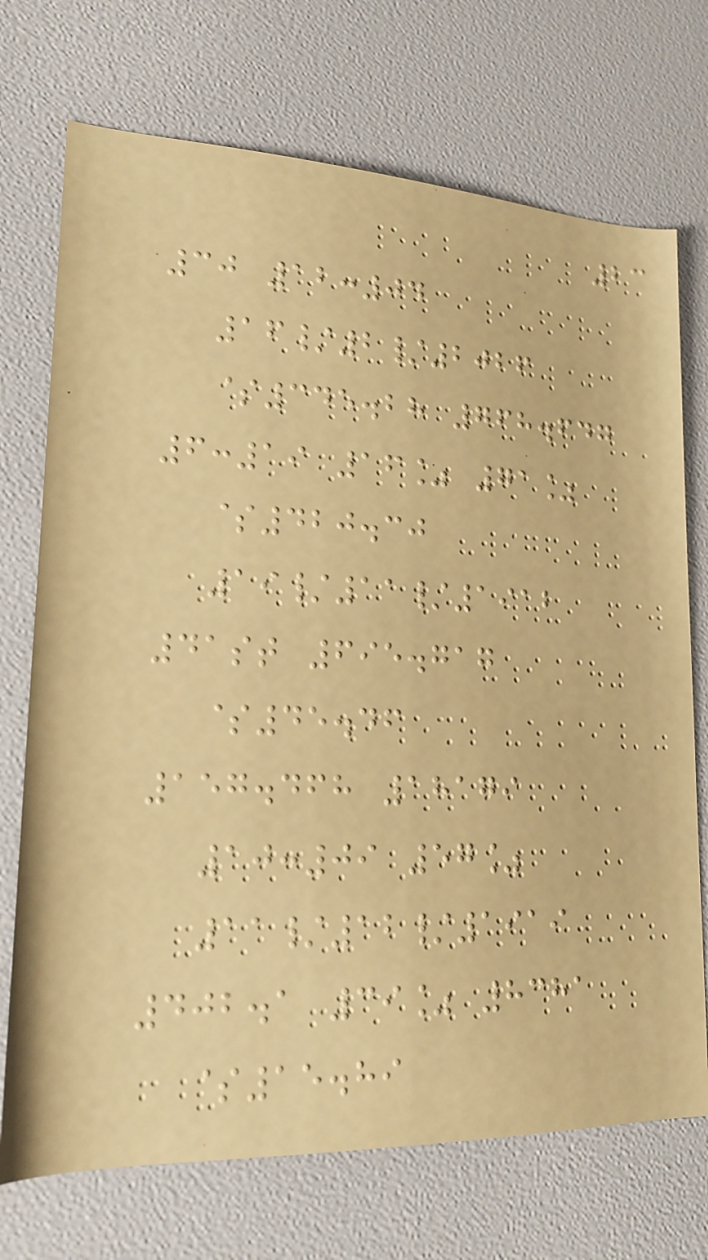23
30 12:04
16/2/2026
$345.28 768.647
6:19 16% 71%
$420.30
19/11/1912
41st 695.717
$45.46
157.468 18179
10:09 57%
11/12/1919
402.1 39% 8381
$15.89
